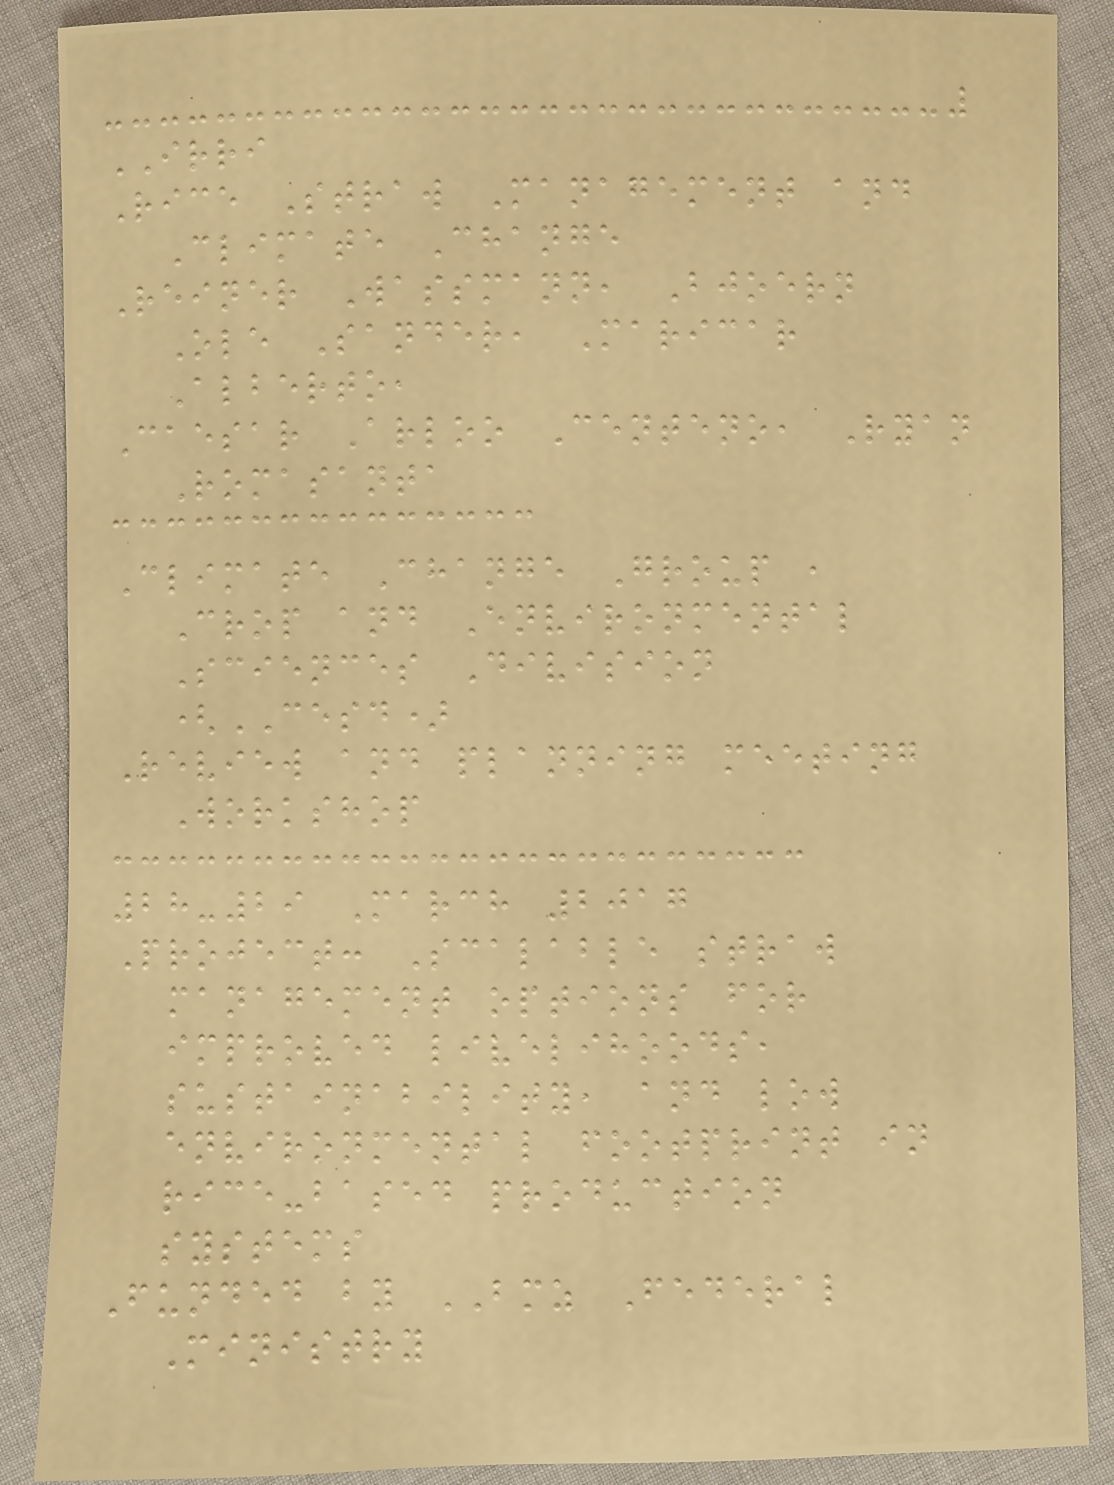IRRI
Rice Straw Management and
Climate Change
Reiner Wassmann, Bjoern
Ole Sander, Maricar
Alberto,
Caesar Arloo Centeno, Ryan
Romasanta
Climate Change Group ,
Crop and Environmental
Sciences Division
(CESD)
Review and planning meeting
Workshop
28-29 March 2017
Project: Scalable straw
management options for
improved livelihoods,
sustainability, and low
environmental footprint in
rice-based production
systems
Funded by BMZ Federal
Ministry
